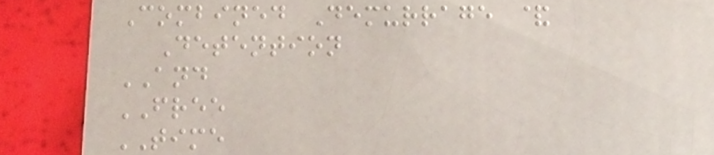Combined Demurrage &
Detention
AND
FREE
TIME
